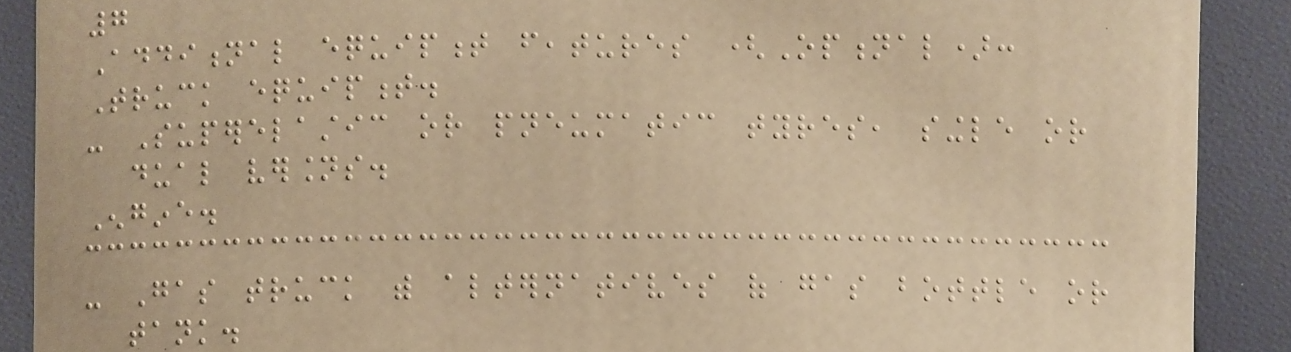7
Additional equipment features (Optional):
Truck equipment.
- Superelastic or pneumatic tyres, single or
dual versions.
Engine.
- Gas truck with alternatives of gas bottle or
tank.
